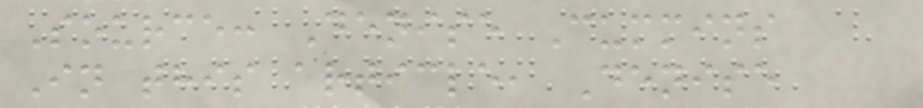Source: Denise Cummins
In this article, Denise
